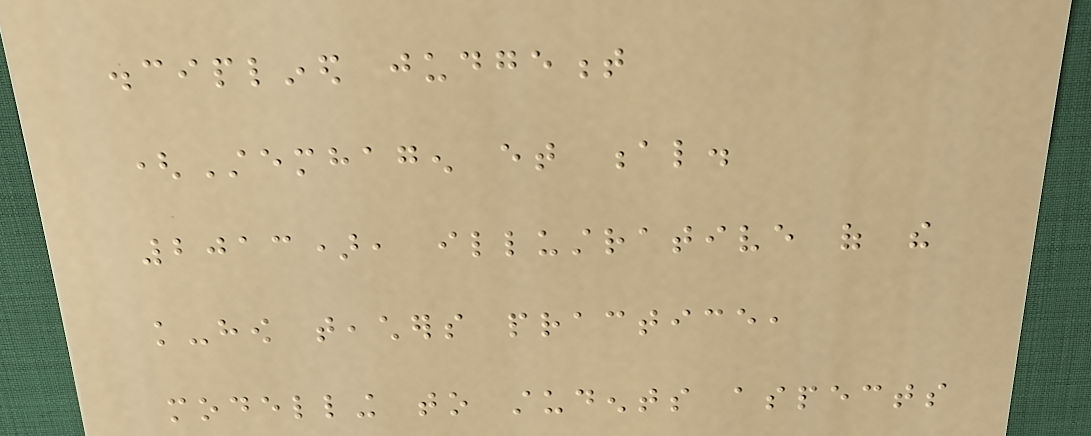disciplined judgement
(Stemhagen et al.
2013), illustrative of the
knowledge-how teachers practice,
modelling to students aspects
